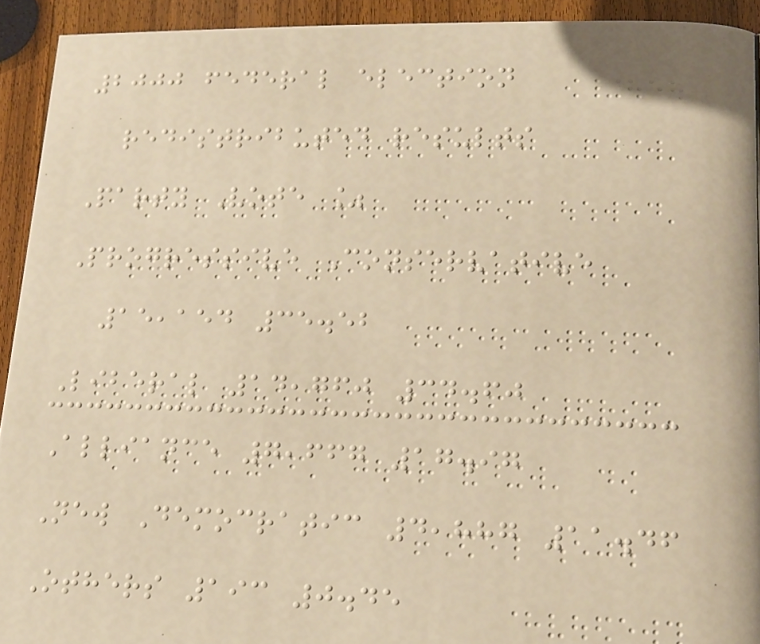2000 federal election
redistributed results
Party Vote %
Progressive Conservative
15,154 35.52
Liberal 14,760 34.60
Alliance 7,667 17.97
New Democratic 4,887 11.46
Others 193 0.45
